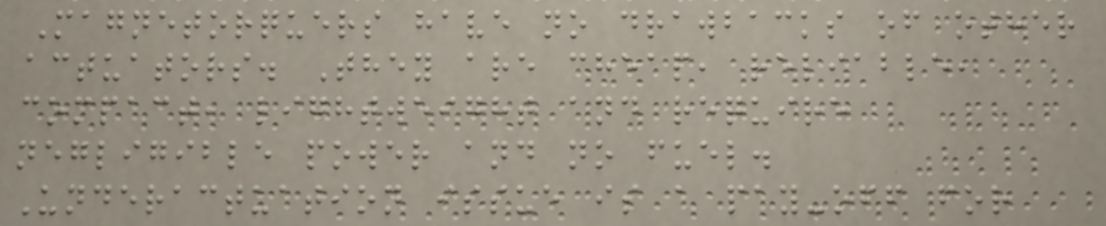Magnetorquers have no drawbacks of other
actuators. They are cheap, reliable,
compact, lightweight and require
negligible power and no fuel.
Underactuation issue is a pay-off for
